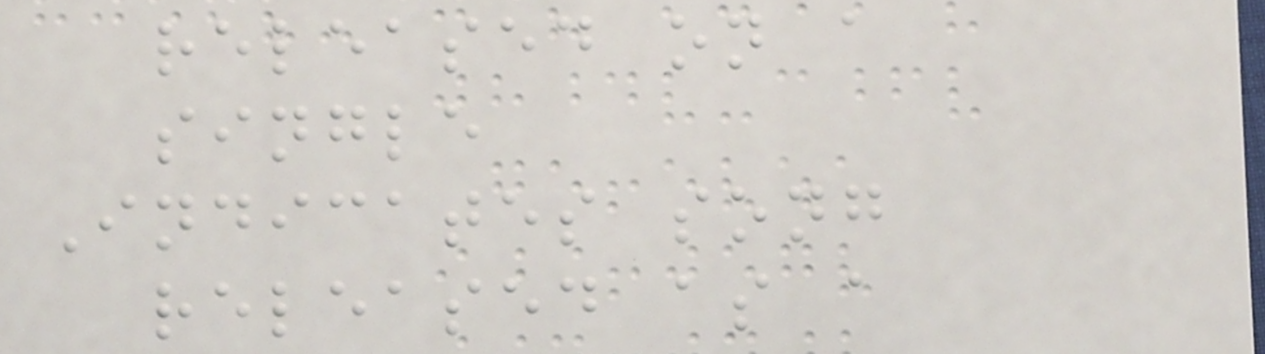released on a
single
Indicates song
released as a
